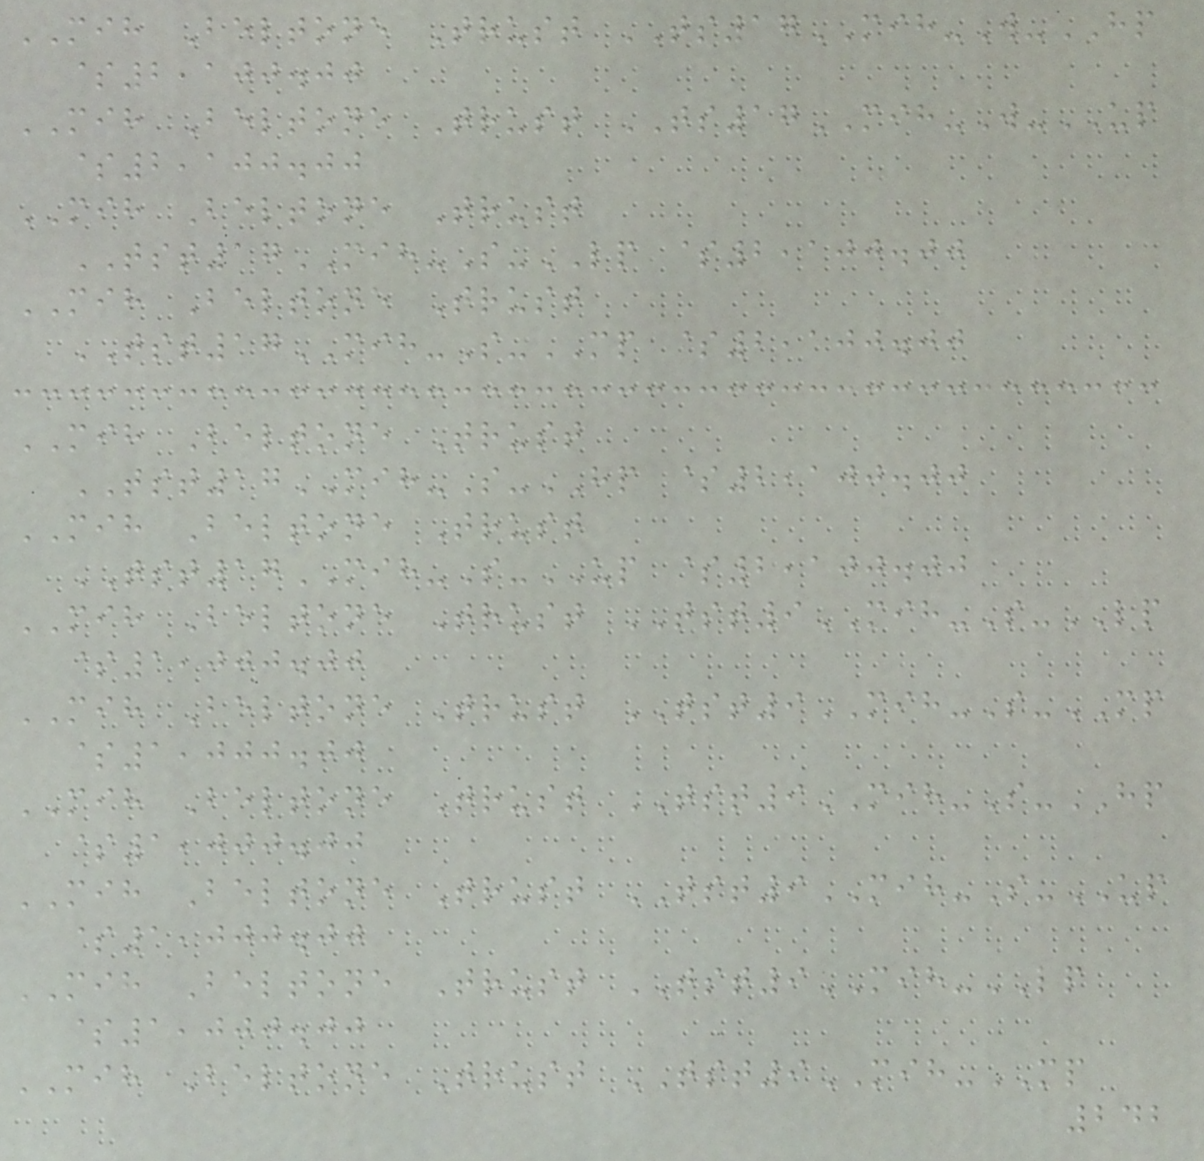MIH Beltone Trust TS17MIH-W-HP
$2,100.00
MIH Beltone Trust TS17MIH-W-UP
$2,100.00
MIH Beltone Trust
TST17MIH-S-LP $2,100.00
MIH Beltone Trust
TST17MIH-S-MP $2,100.00
MIH Beltone Trust
TST17MIH-S-HP $2,100.00
MIH Beltone Trust
TST17MIH-S-UP $2,100.00
MIH Beltone Trust TST9MIH-S-LP
$1,000.00
MIH Beltone Trust TST9MIH-S-MP
$1,000.00
MIH Beltone Trust TST9MIH-S-HP
$1,000.00
MIH Beltone Trust TST9MIH-S-UP
$1,000.00
MIH Beltone Trust TST9MIH-LP
$1,000.00
MIH Beltone Trust TST9MIH-MP
242
